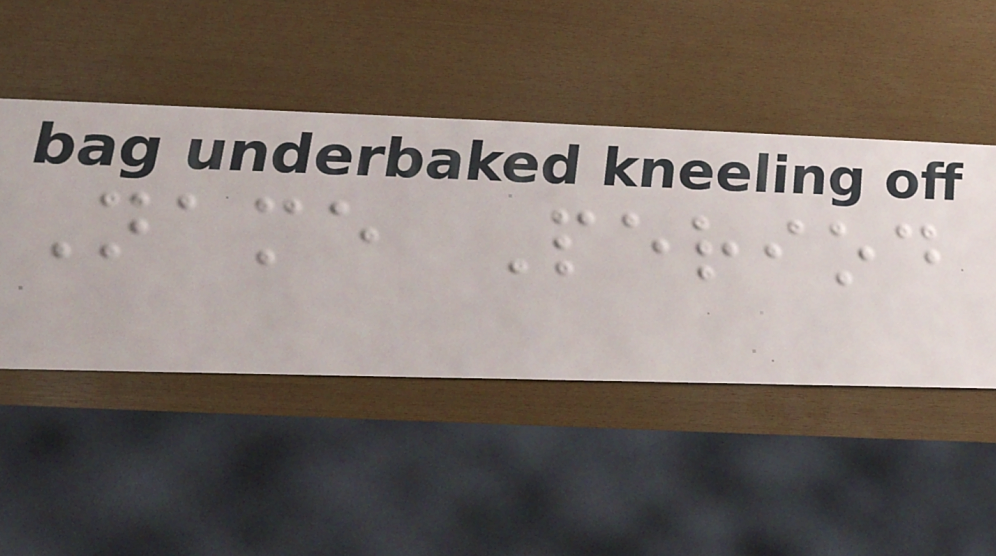Name Period
